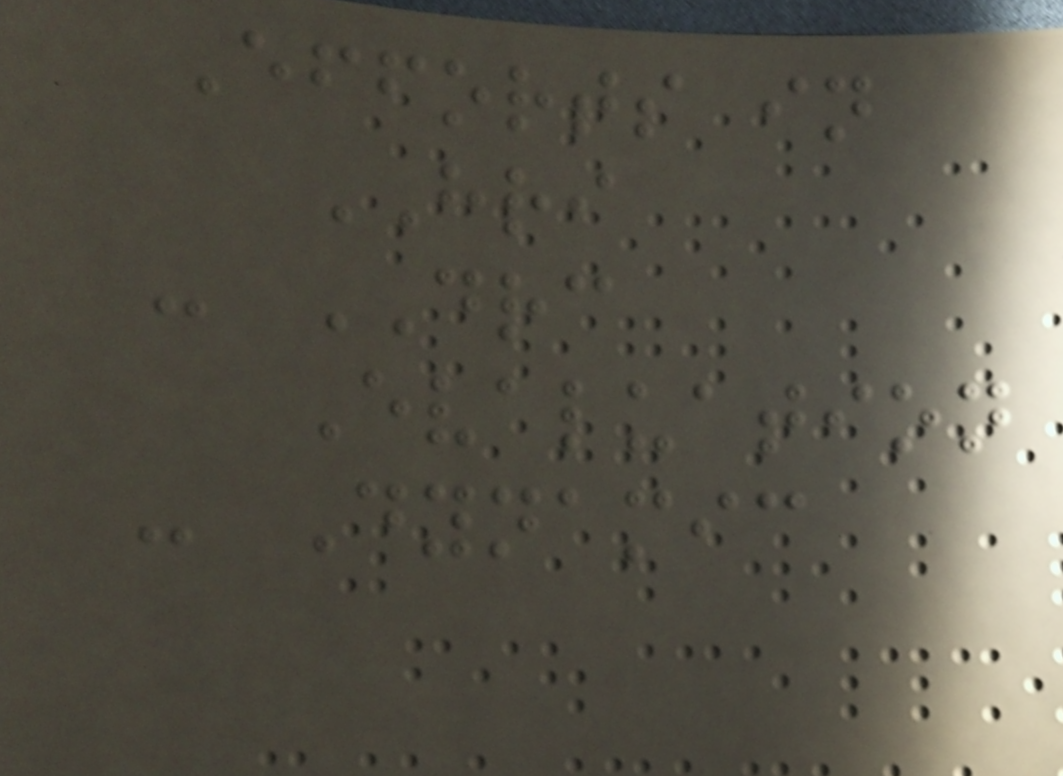Efforts in
HRI
- DRC
Evaluation
- Dynamic
